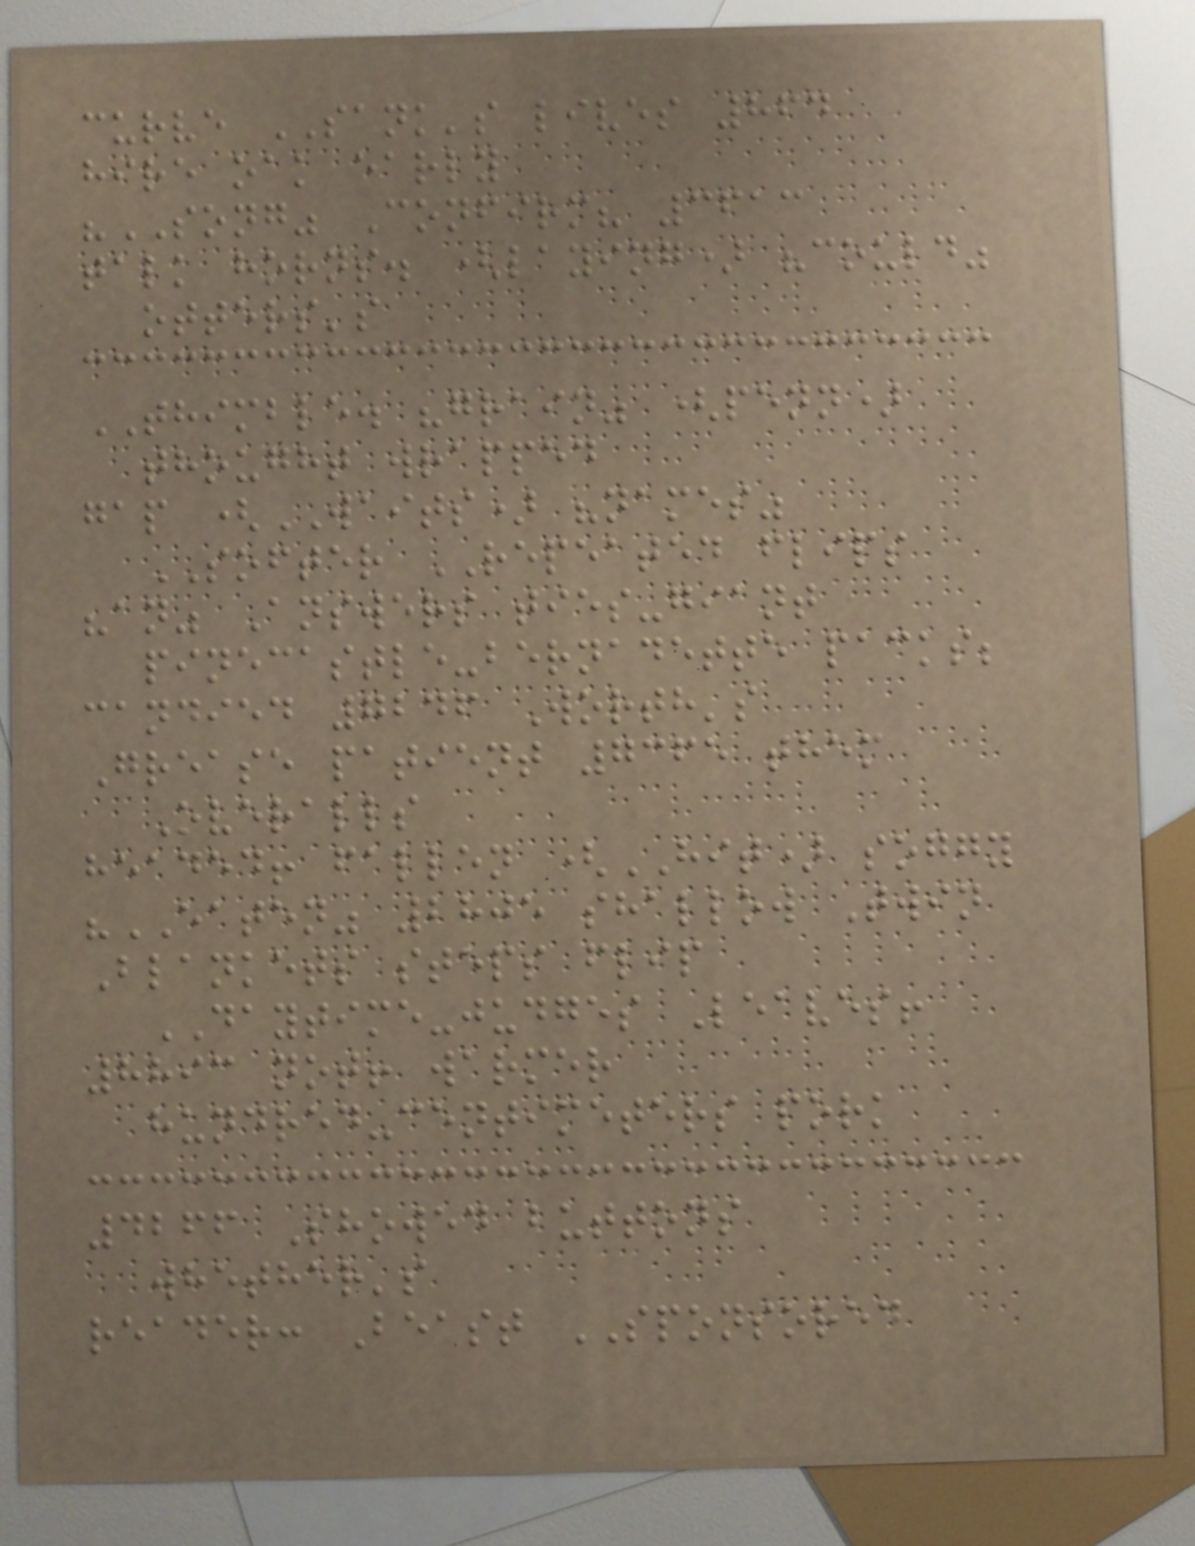curve SANK's lives 864
hire oak early
"SONG" Confirm? 3613
talk horns. (laying) "could"
otters's
THIMBLE. "grain" (penn)
thought wrapped
gap (WAITS) "names"
SOFTER REPEATED flips
"an" Answers ties-giant
pinecastle-bernadette packs;
candied 7246 Worth's
Grease patient 7365 them
Overalls
headed! fallen (HIT) soggy
"EATEN" 2805 shallow Twin
Blankets steps flip
DAYTIME-judges Leaves!
8893 not! warmer
hundred-centimeters pork
4266 Showed buttons
whether's
reader: Beast SPONSORED
